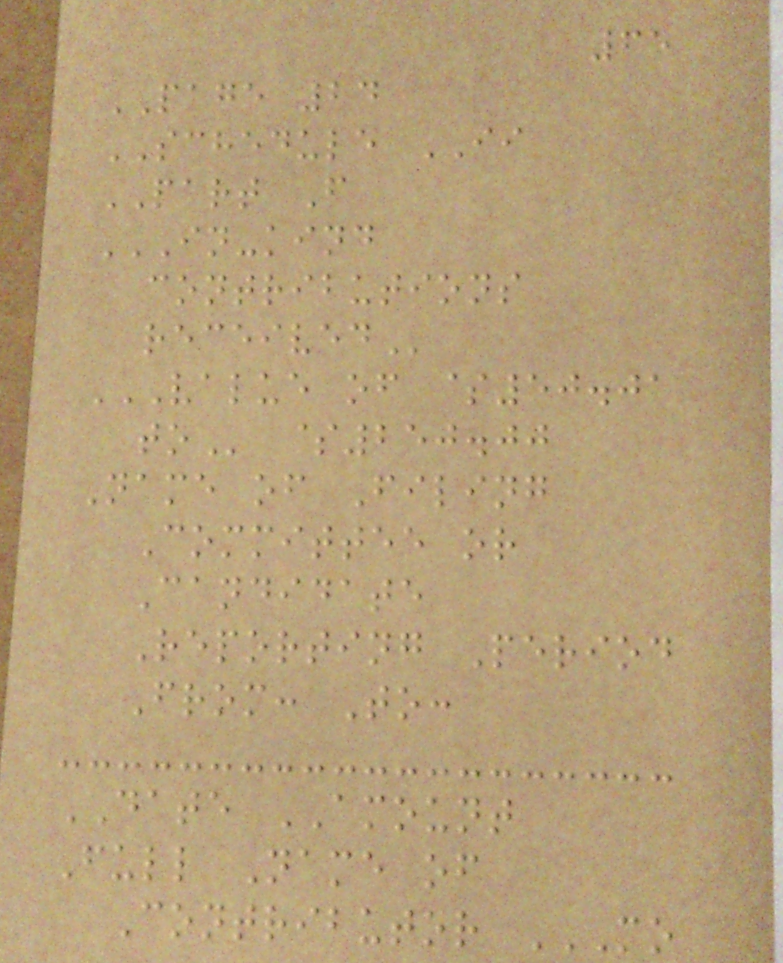65
PAGE 24
SCHEDULE II
PART F
IN-KIND
CONTRIBUTIONS
RECEIVED
VALUE OF $50.01
TO $250.00
Name of Filing
Committee or
Candidate
Reporting Period
From: To:
DATE AMOUNT
Full Name of
Contributor MO
